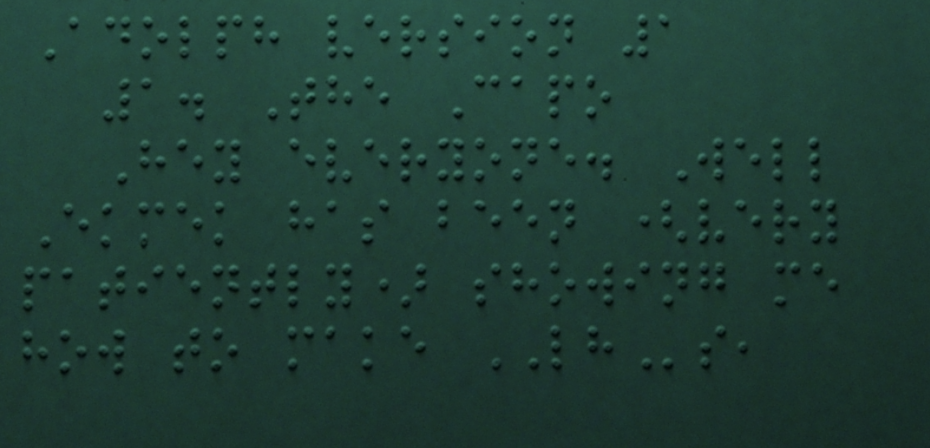Adolph version 1
1. The Capo
Hey everyone. Well
Ekmek has been (very
patiently) showing me
how to make LHs,
